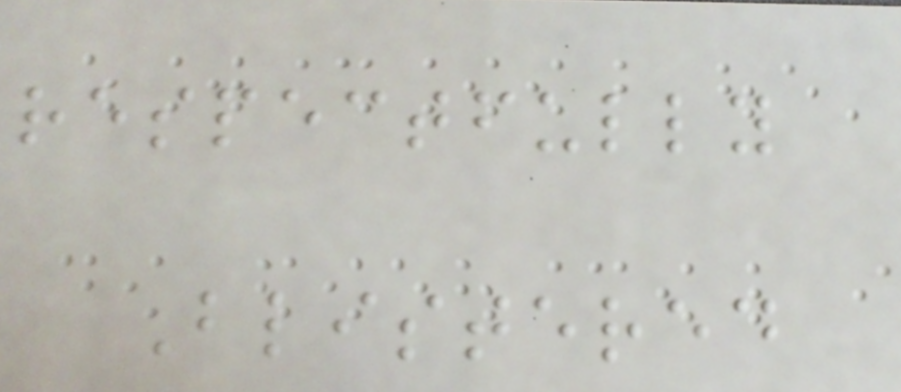respectfully
Blistered
